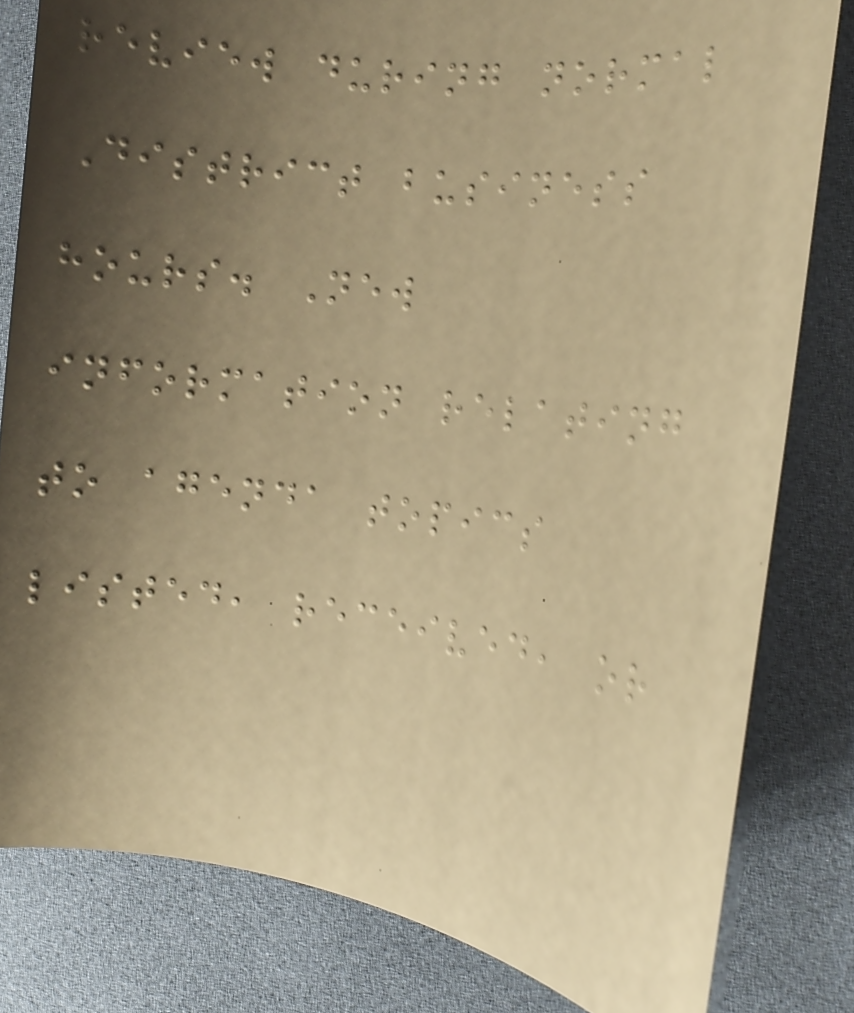review during normal
District business
hours. New
information relating
to agenda topics
listed, received, or
